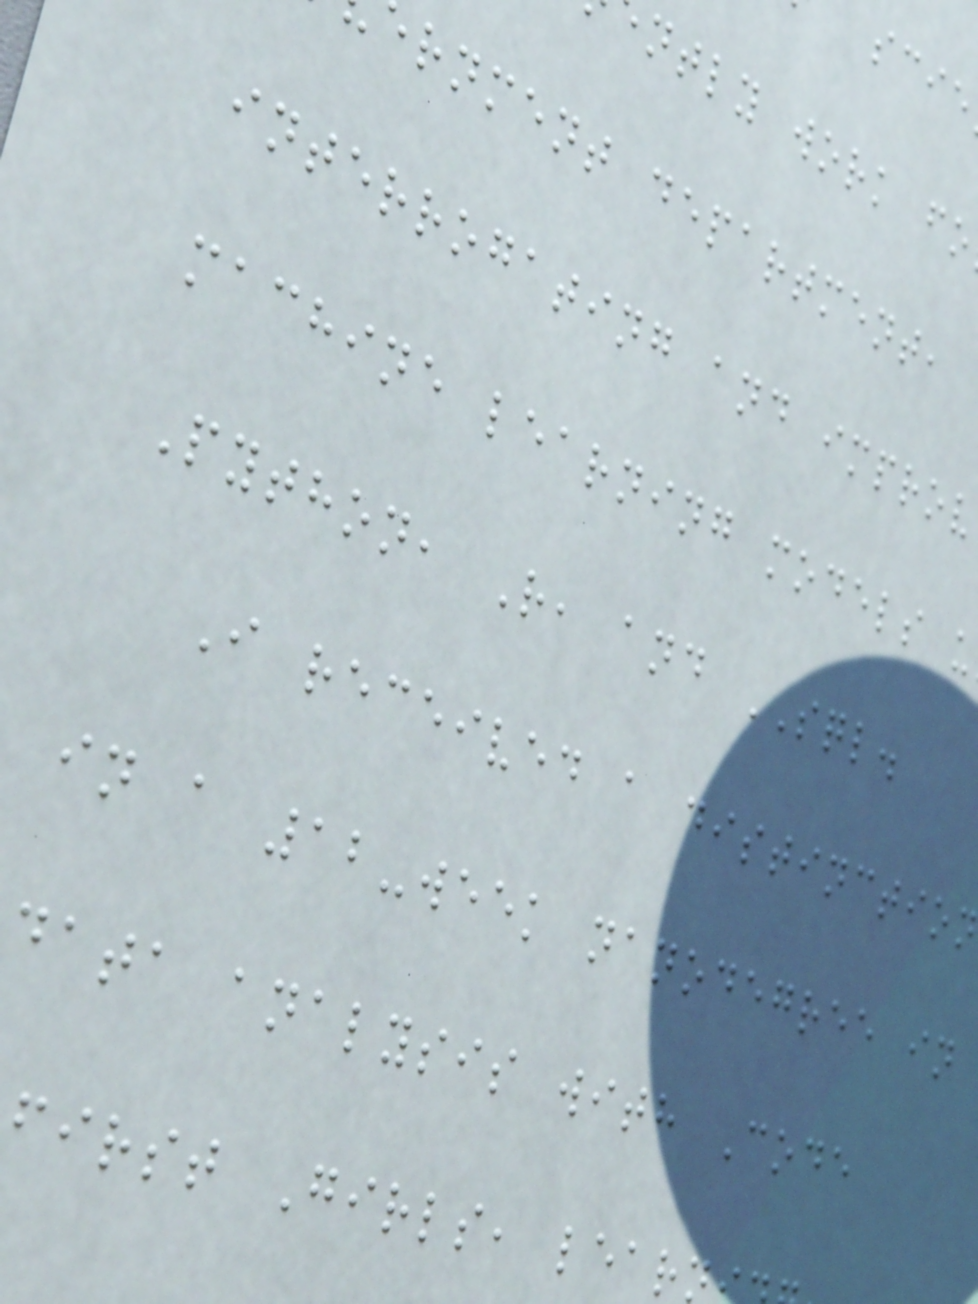ntly work fo
rnment department,
interrogating and improv
machine learning models u
Python, R, and SQL.
I received a distinction
in a 12-week nanodegree in
data analysis with Code
first Girls, lear
